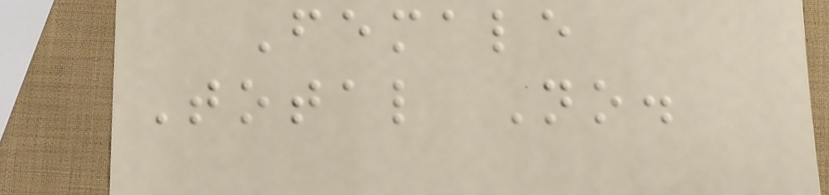Female
Total No.
